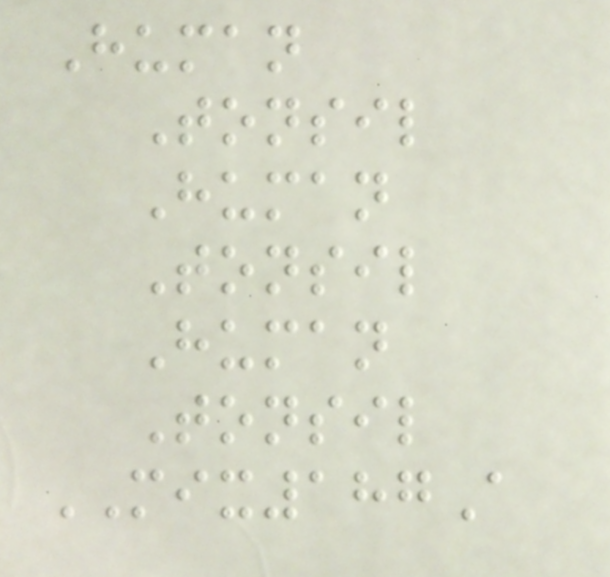Human
Tonsil
Human
Tonsil
Human
Tonsil
MIX187A
